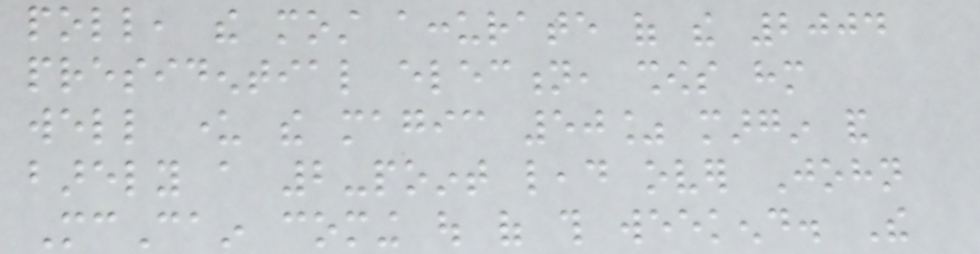poll, the most accurate of the 2004
presidential election, shows him
well under the magic 50% margin and
barely a 2-point lead over John
McCain coming out of this weekend. The
